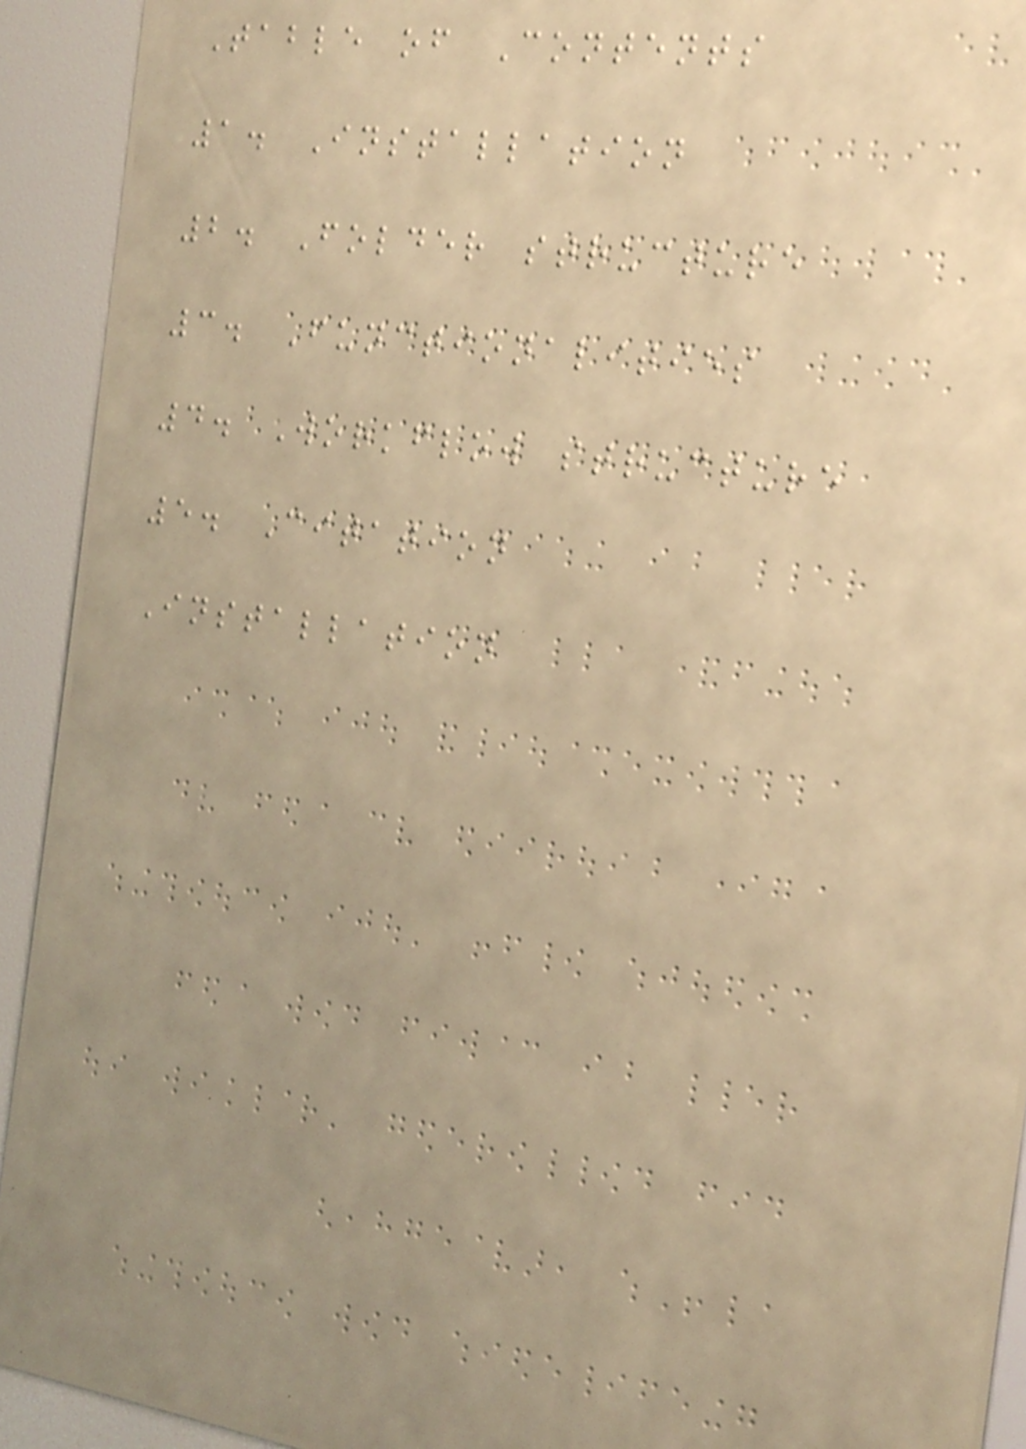Table of Contents
1. Installation
2. Folder structure
3. Functionalities
4. Workflow structure
5. Citation
Installation
